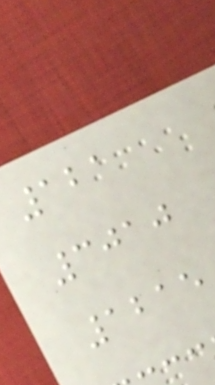121
3010
1215
